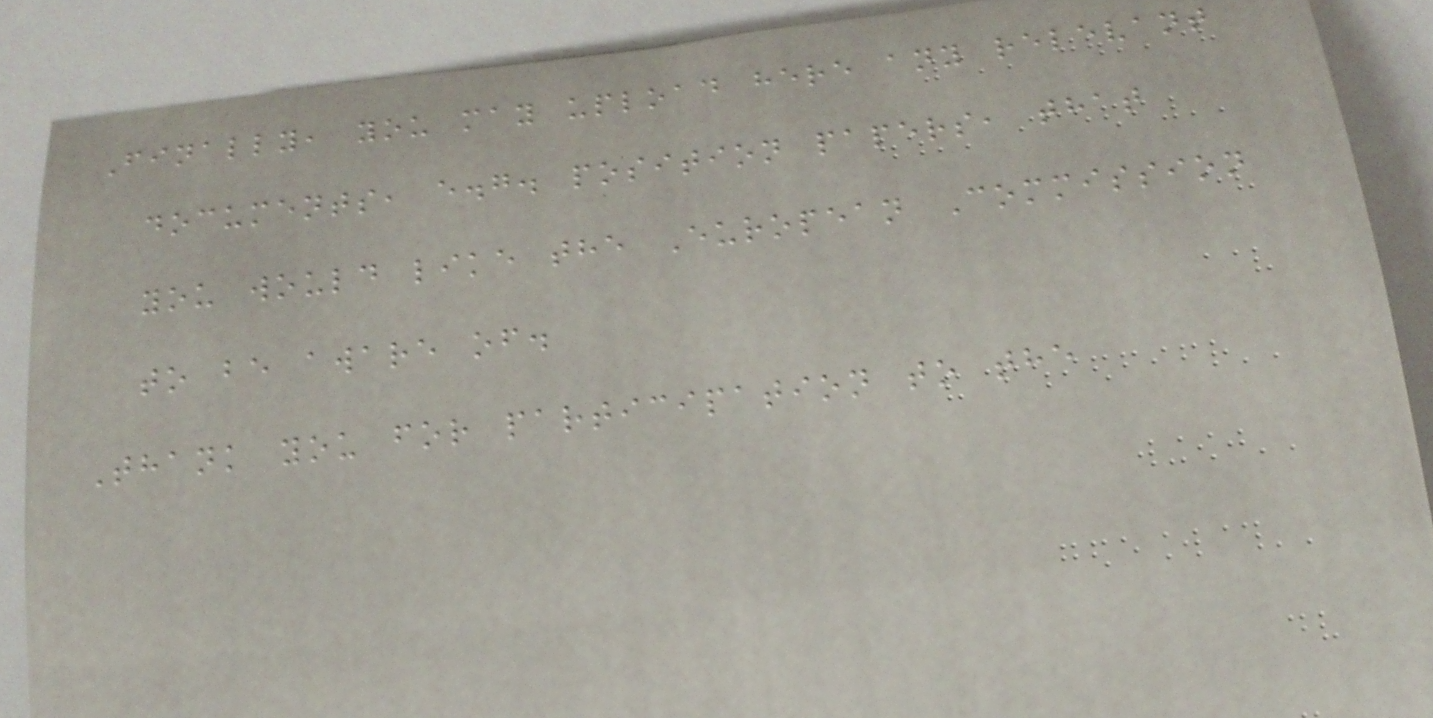Finally, you may upload here any relevant
documents, e.g. position papers, that
you would like the European Commission
to be aware of.
Thank you for participation to the
